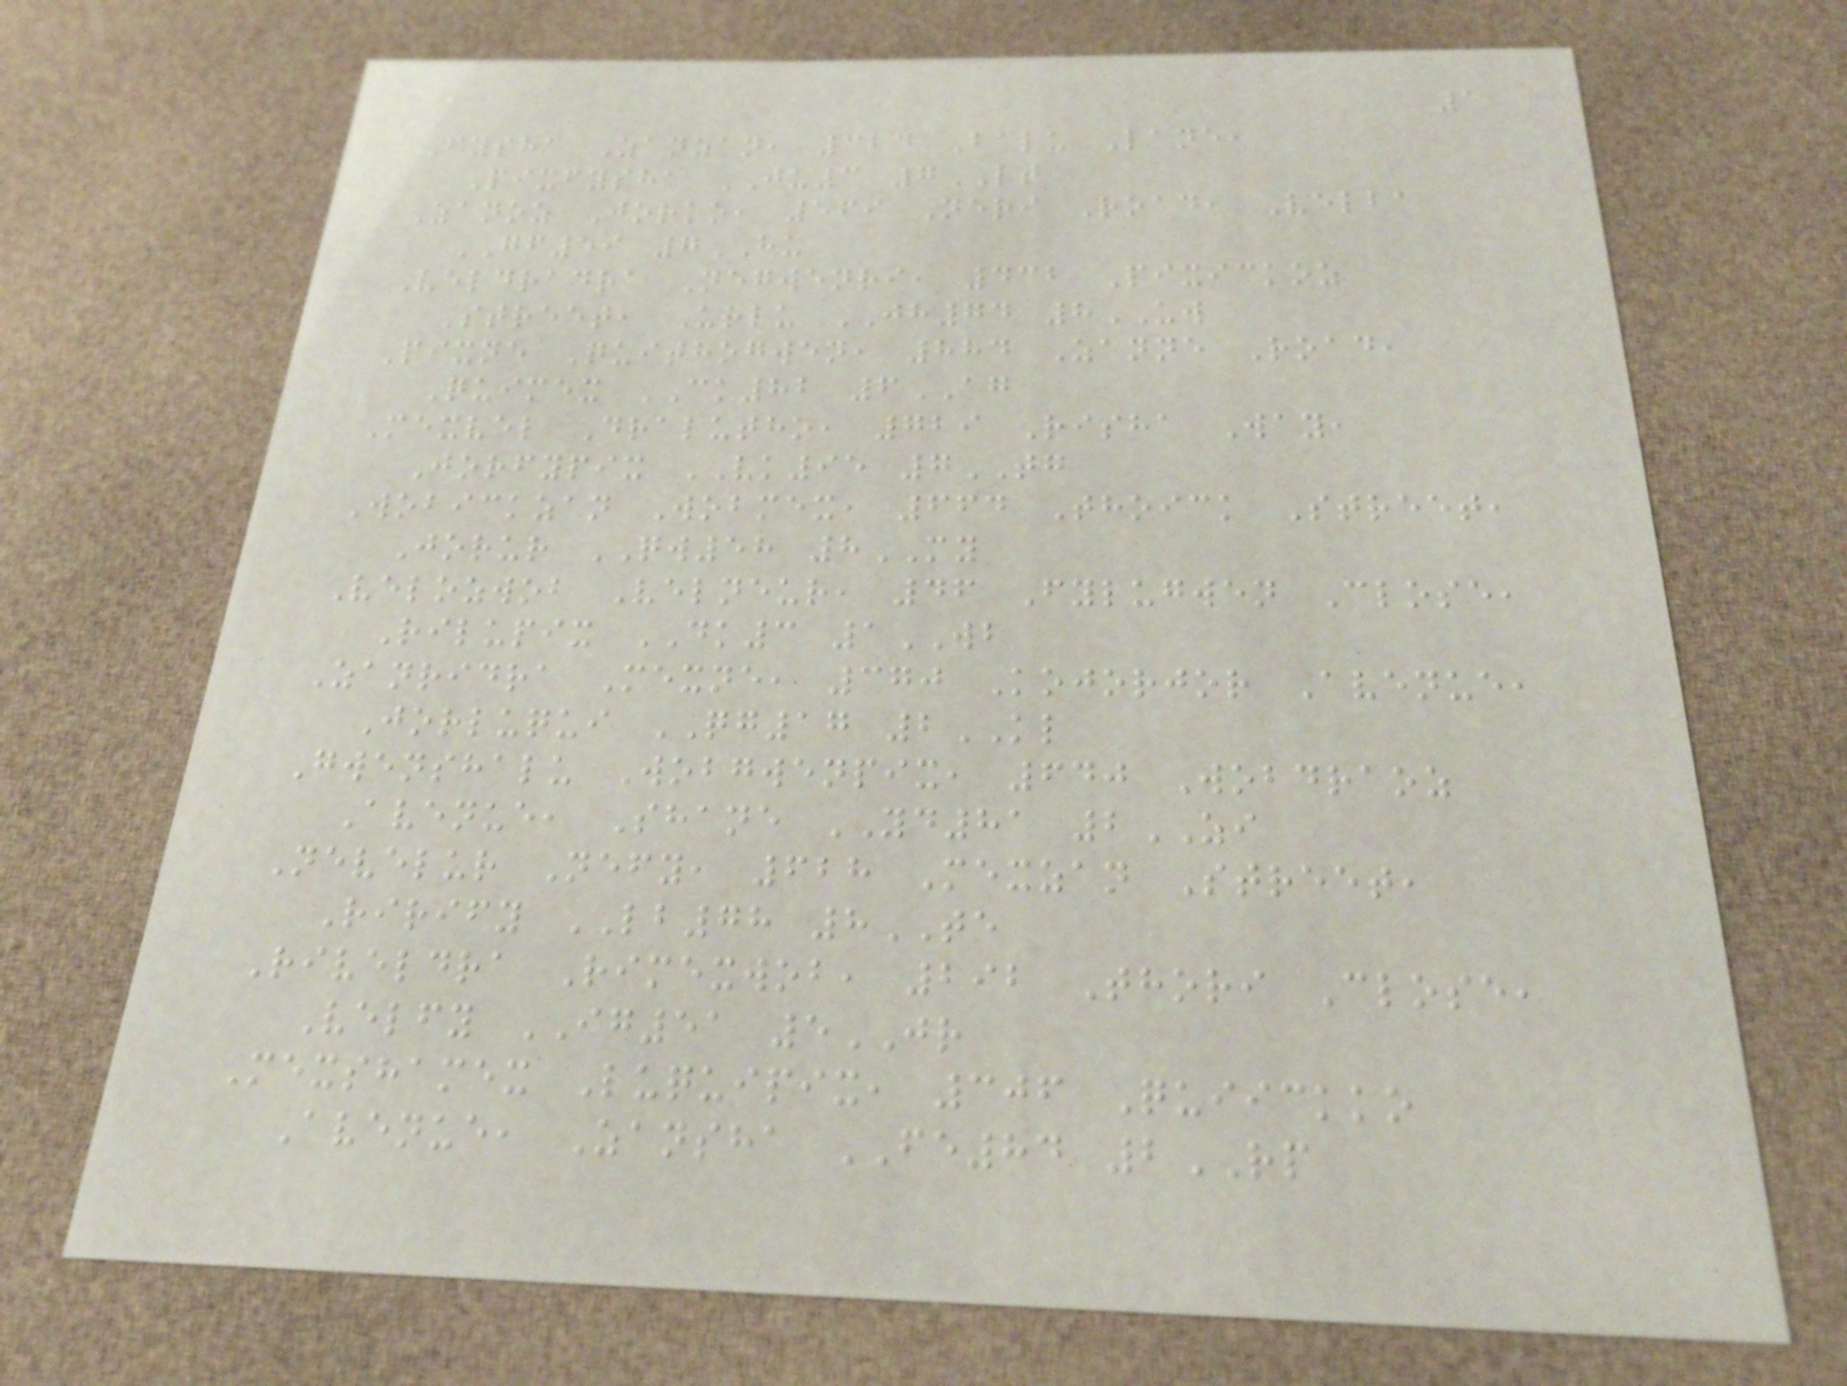1
Fysha Zanzan, 324 Balu Lane,
Pixfysha JU3 7LT
Zanoz Jorko, 569 Neri Road, Velba
GF59 7HU
Veldradra Negwenri, 432 Pixickoz
Street, Urlu JH74 8UW
Pixne Quithogwen, 884 Zanne Road,
Quimex CK82 6AG
Mexvel Dralutho, 729 Risha Way,
Jorfypix VK95 7TG
Wobickzan Wobmex, 664 Thoick Street,
Jorur QW58 8MY
Velozwob Velneur, 46 Fylugwen Close,
Rilupix DK3 1WB
Zanridra Mexne, 370 Kojorjor Avenue,
Jorluqui QG17 2KL
Gwenshalu Wobgwenpix, 640 Wobdraoz
Avenue, Shane YD81 2ZI
Nevelur Nefy, 628 Mexzan Street,
Rirify LB78 8TE
Riveldra Rimexwob, 292 Thori Close,
Velfy IG51 5JR
Mexshamex Luquipix, 306 Quiickko
Avenue, Zansha FE84 2RP
